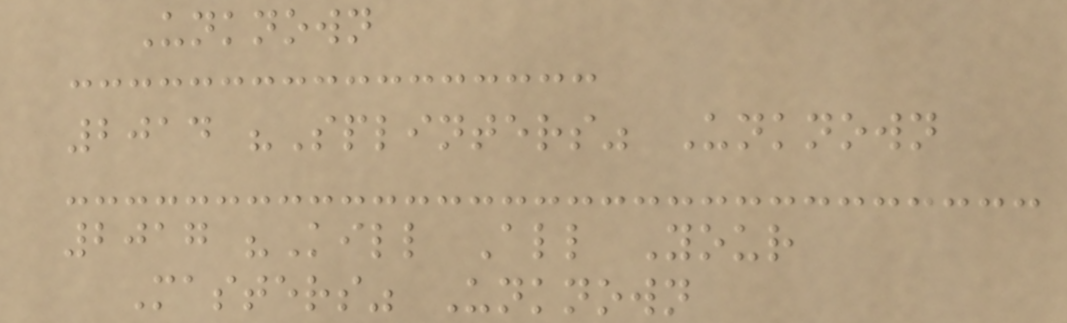Unknown
2014 "Splinters" Unknown
2017 "Kill All Your
Masters" Unknown
